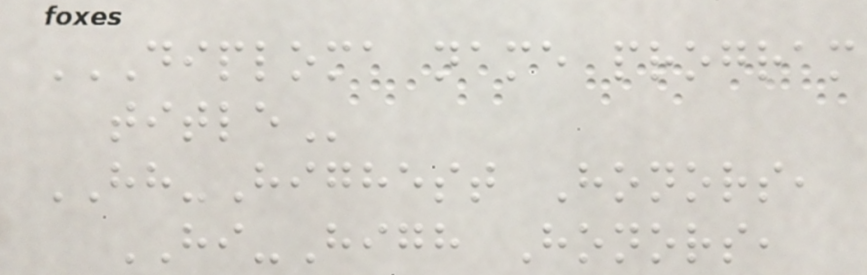DIPLOMA NAME PROGRAM
TITLE
HH-Highest Honors,
HI-High Honors,
